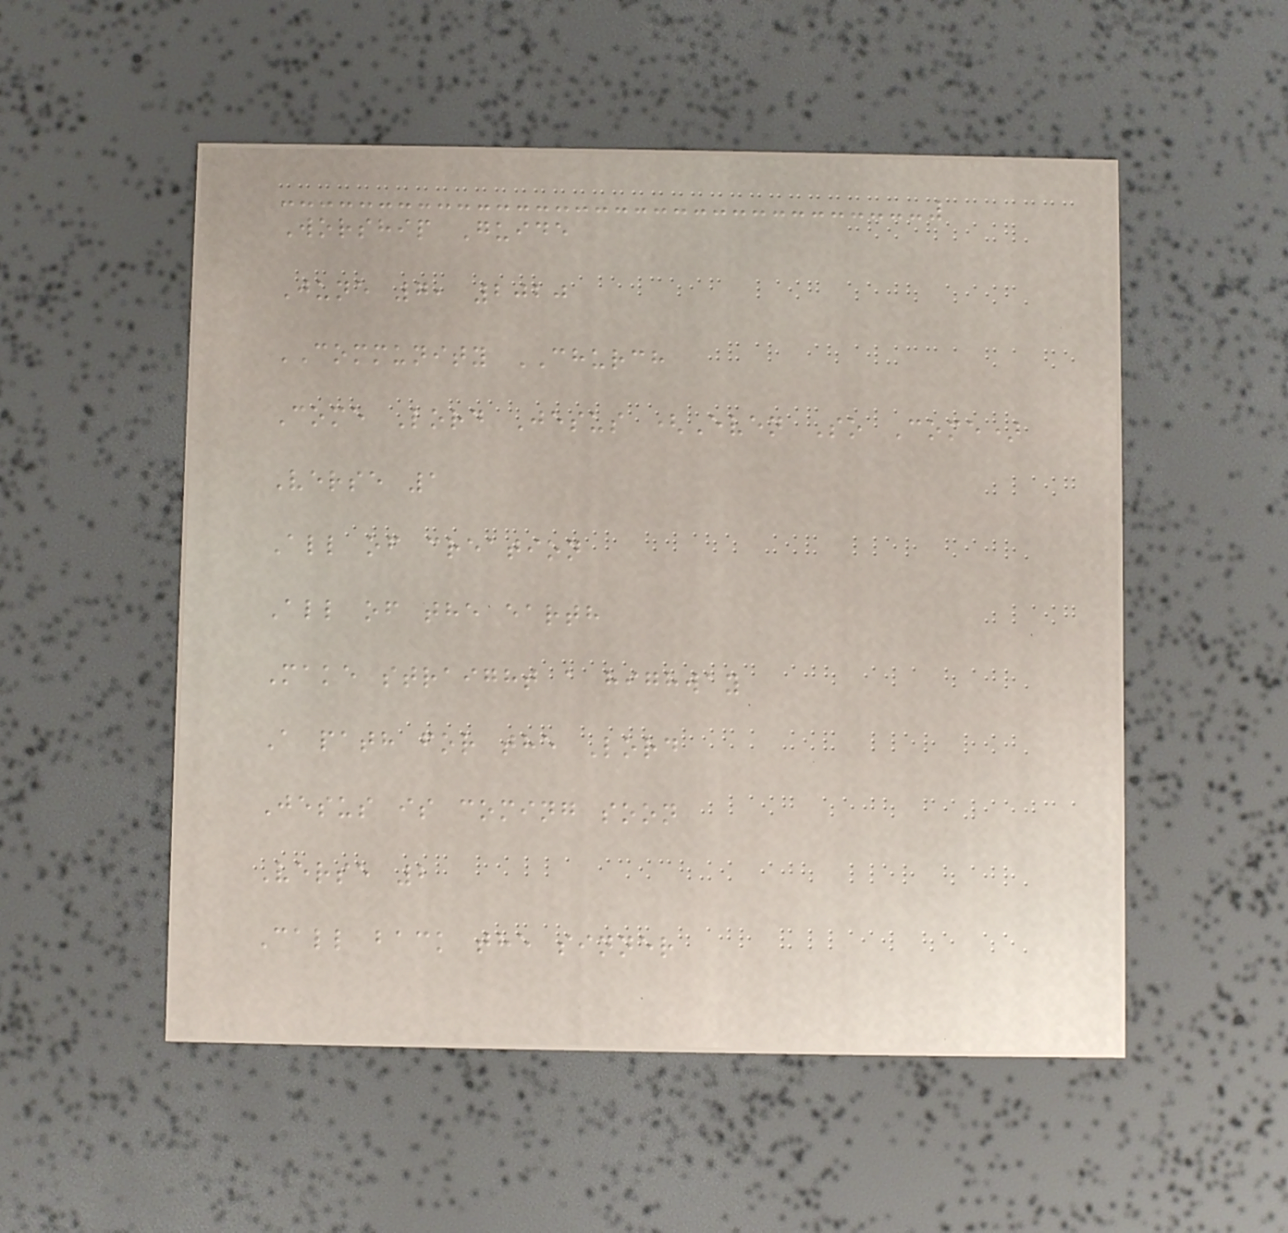Worship Guide
June 7, 2020
COMMUNITY CHURCH
Come Lord Jesus (Even So Come)
Verse 1
All of creation
All of the earth
Make straight a highway
A path for the Lord
Jesus is coming soon
Verse 2
Call back the sinner
